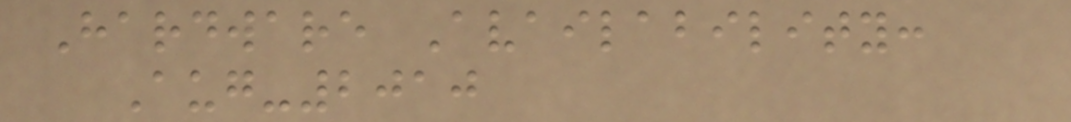Hardware Availability:
Aug-2010
